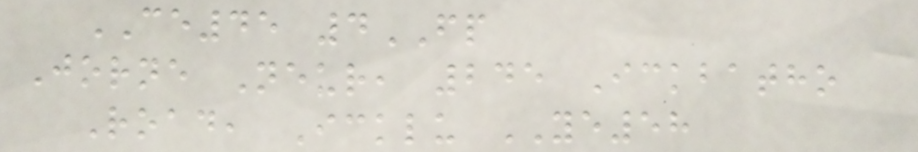CE45 4FP
Jorne Neur, 245 Ickbatho
Road, Icklu YE58
